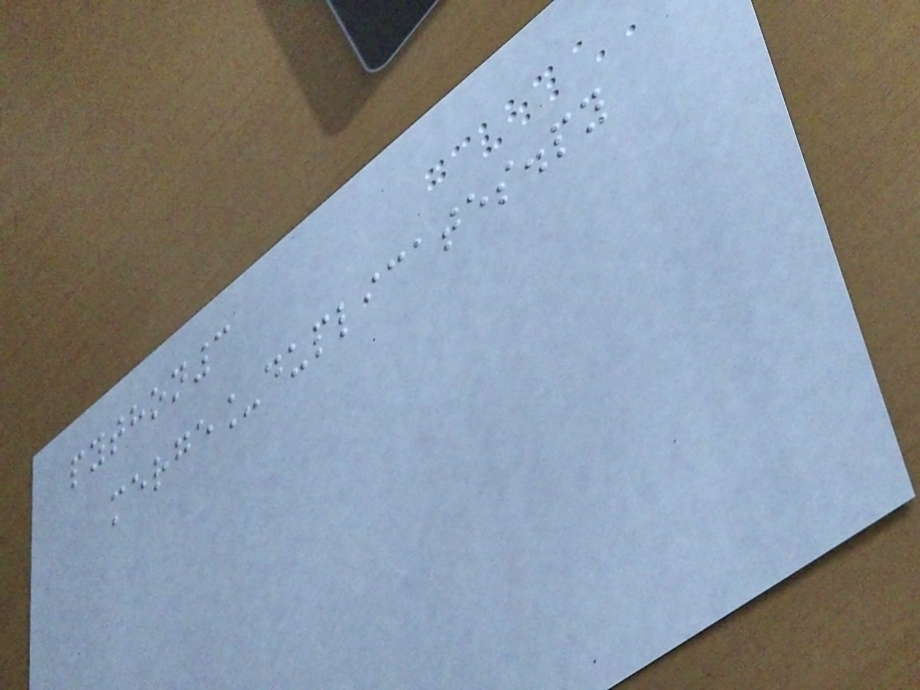python3
merge_duplicates.py
